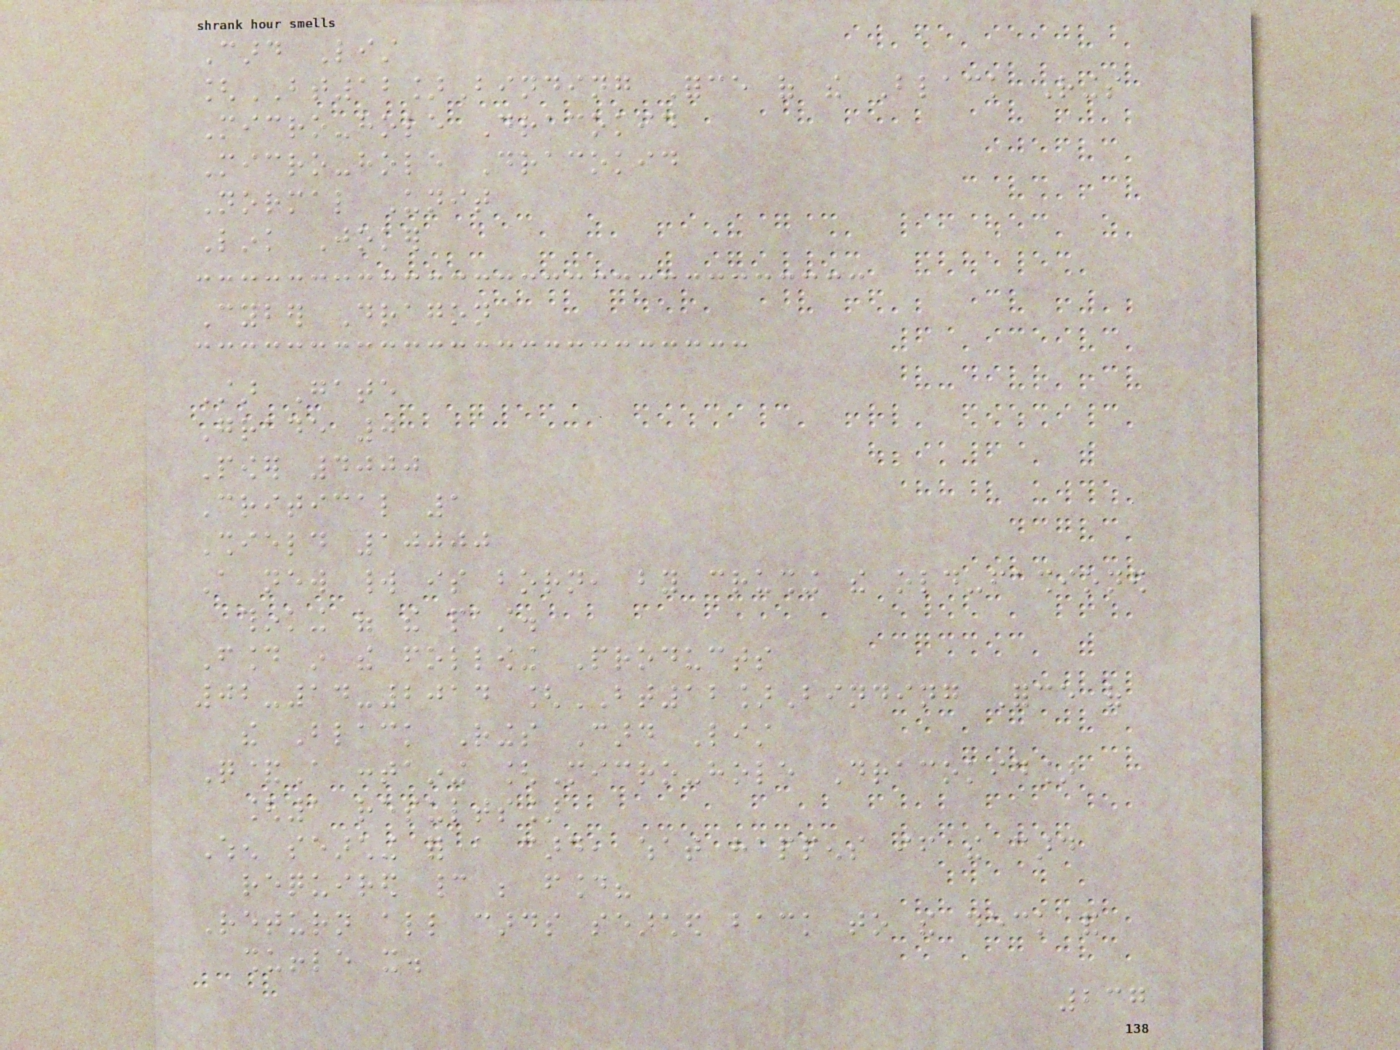Card List
[BT12]Binding Force of the Black Rings
Micro-hole Dracokid
Micro-hole Dracokid
Normal Unit
Link Joker
Cyber Dragon
Star Gate
Grade 0
Power 4000
Critical 1
Shield 10000
A new world is born, by crushing the old-fashioned
thinking of the past.
Found in the following Products
02-14-2014 [BT12]Binding Force of
the Black Rings Card List
Q&A containing [Micro-hole Dracokid]
[1 results]
When searching for a card, what happens if the card
required cannot be found?
Return all cards searched back to the deck and
shuffle it.
237
